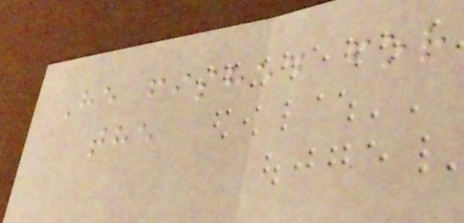He fished for
the
